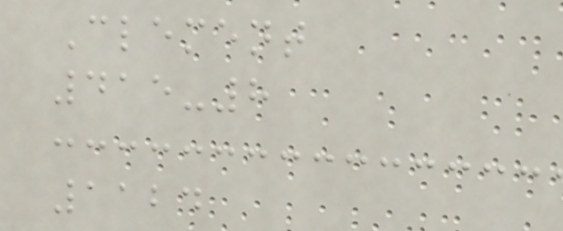Clement
415-8
1124
